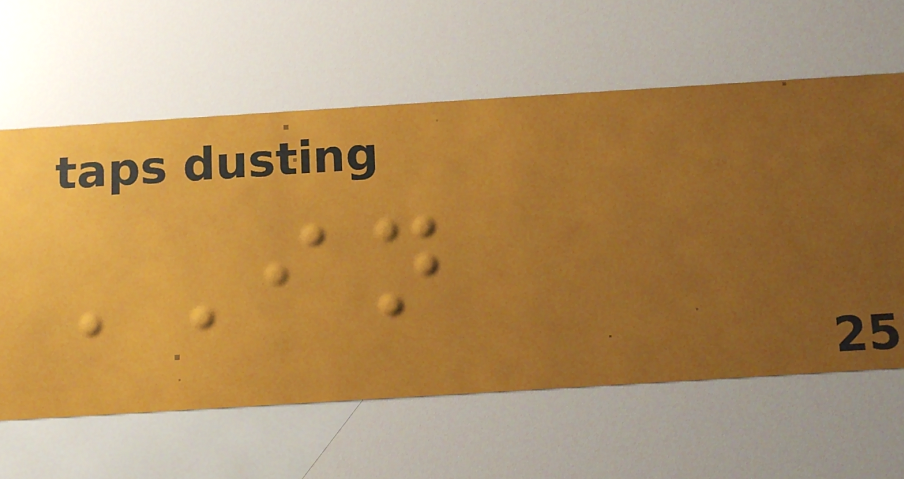IN
